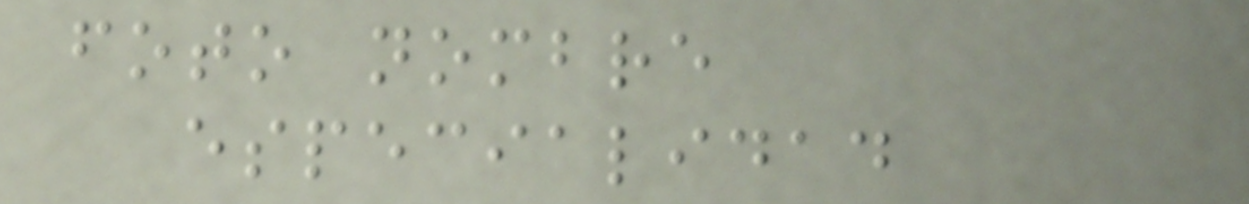foto nombre
especialidad
